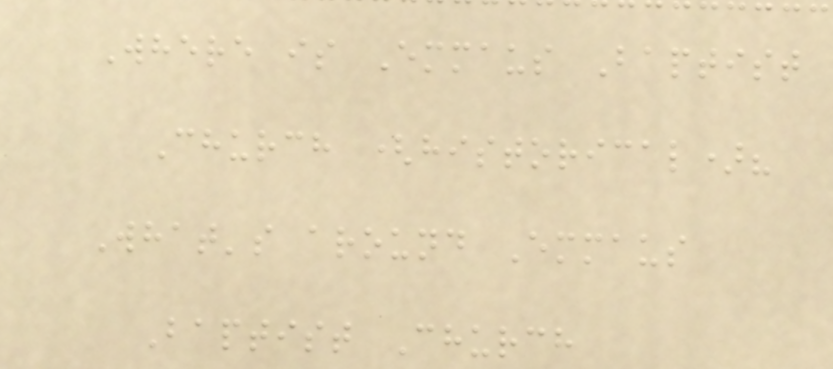Where is Emmaus Baptist
Church (historical)?
What's around Emmaus
Baptist Church
